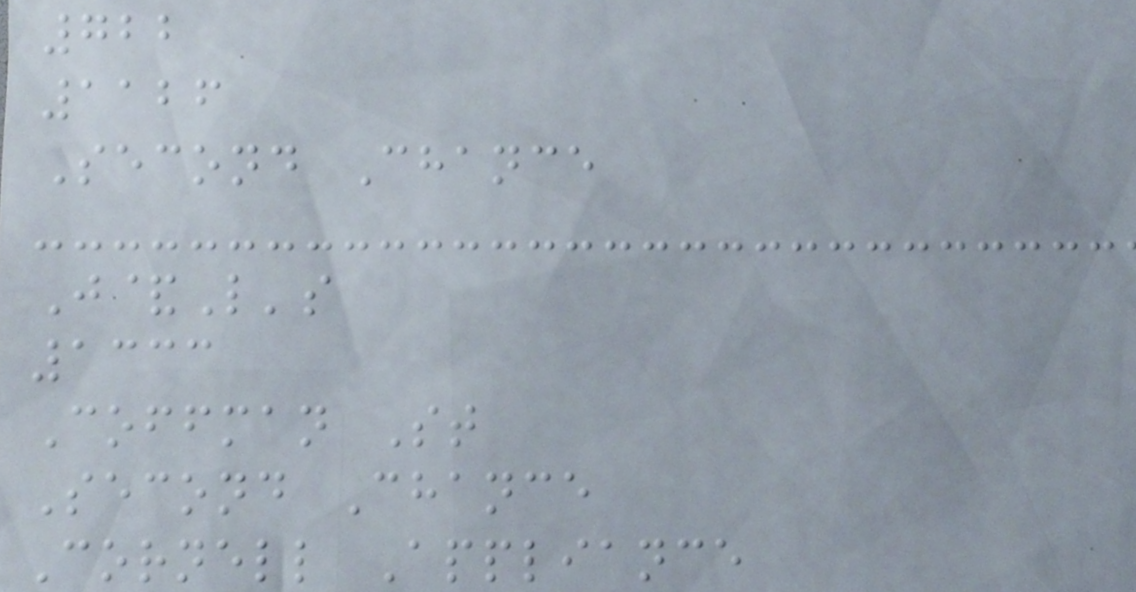722
1126
Second Chance
J&L's
1333
Coffman St
Second Chance
Cornell Appliance
